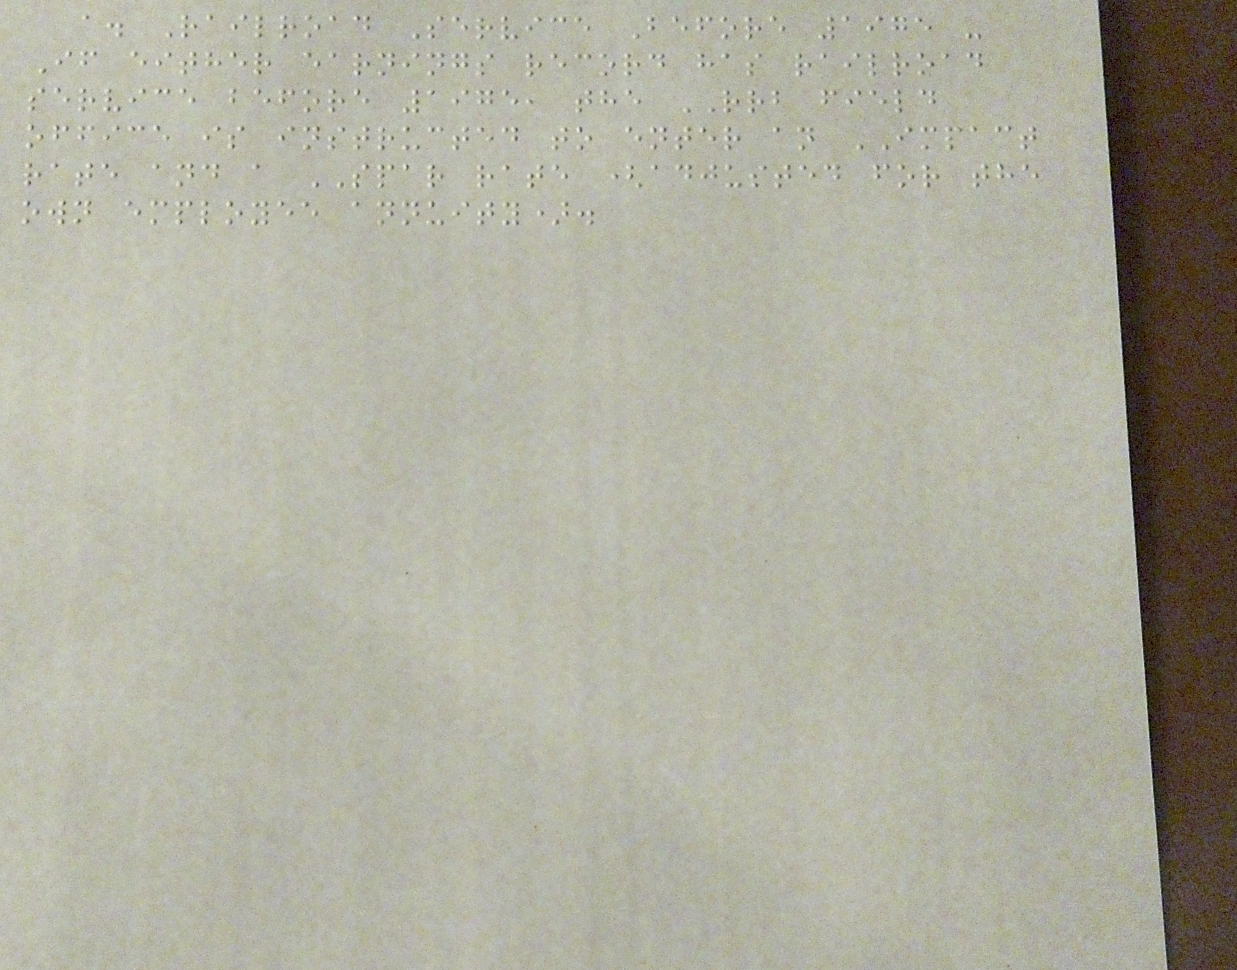a. Railroad Service Before 1975 -
If either earnings record has railroad
service before 1975, the RRB field
office is instructed to enter an IMPACT
rate and a SPAR rate (adjusted for the
own employee annuity).
